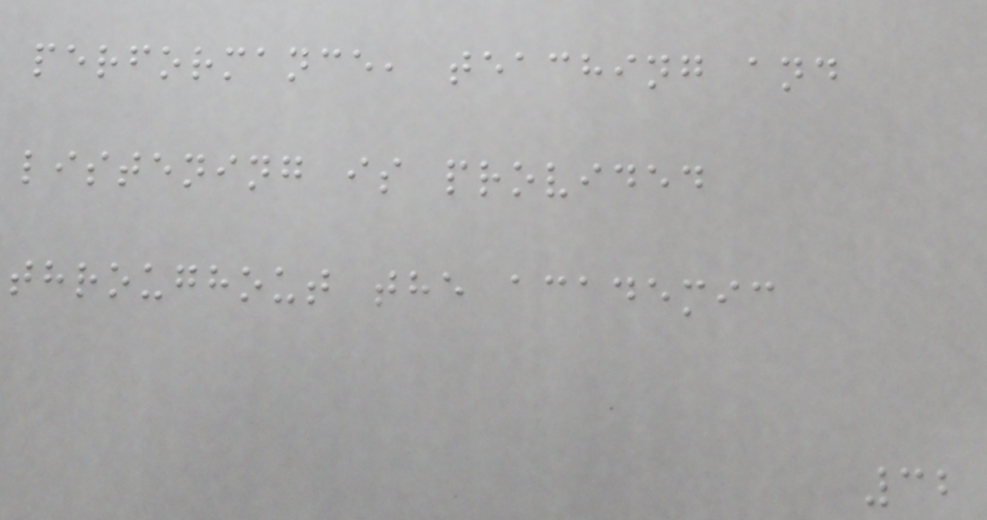performance, teaching and
listening is provided
throughout the academic
32
